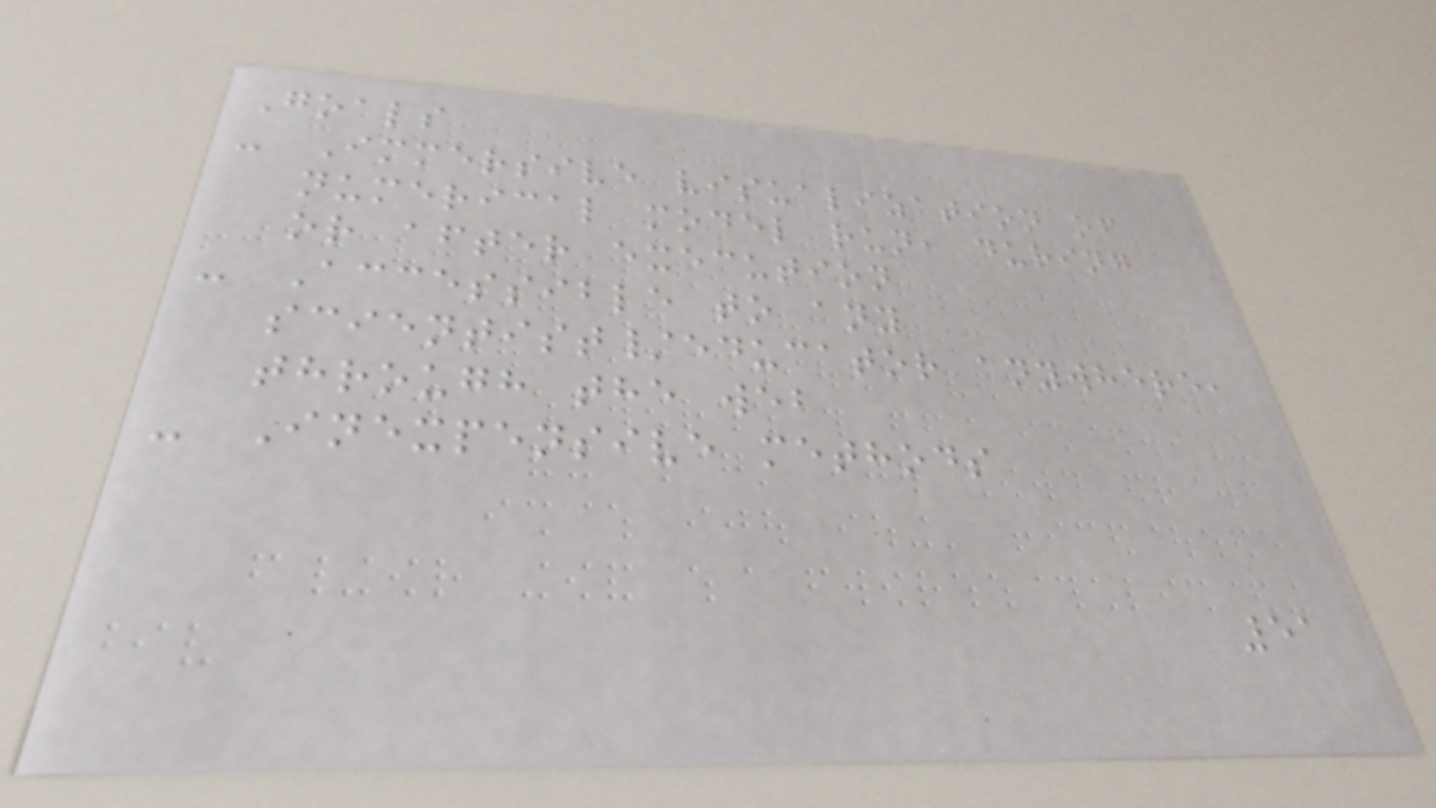Goals
- Immersive visualization of
numerical model run, during
or after execution
- Accessible to any
scientist/educator anywhere,
through the web
- Inexpensive methods
51
